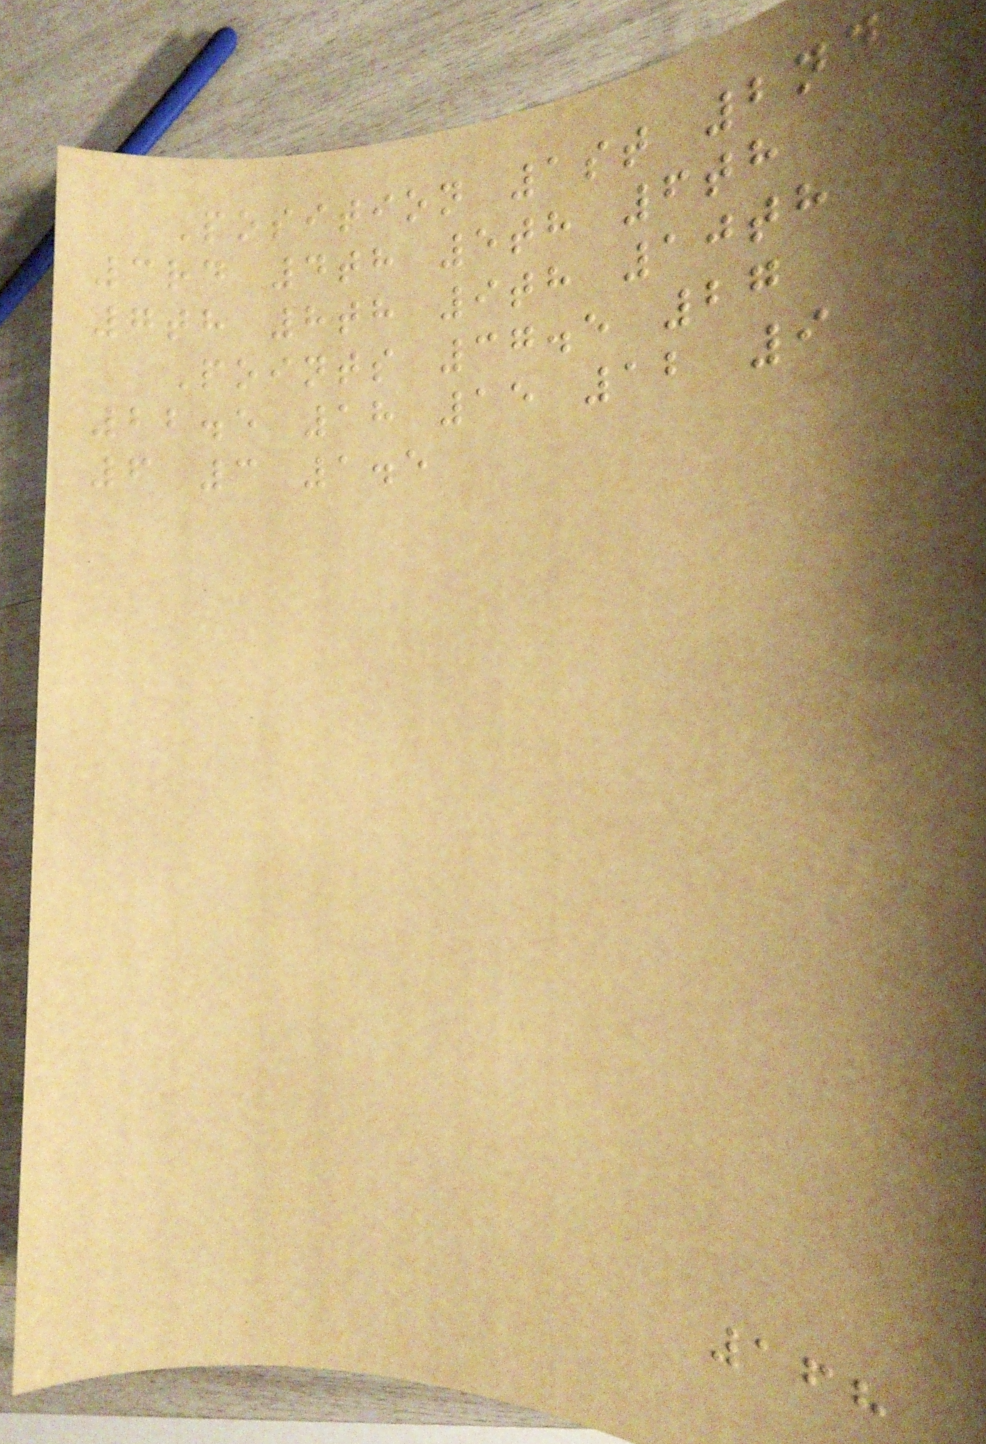Position 1st 2nd
3rd 4th 5th 6th
7th 8th 9th 10th
Points 37.5 27
22.5 18 15 12 9
6 3 1.5
168
